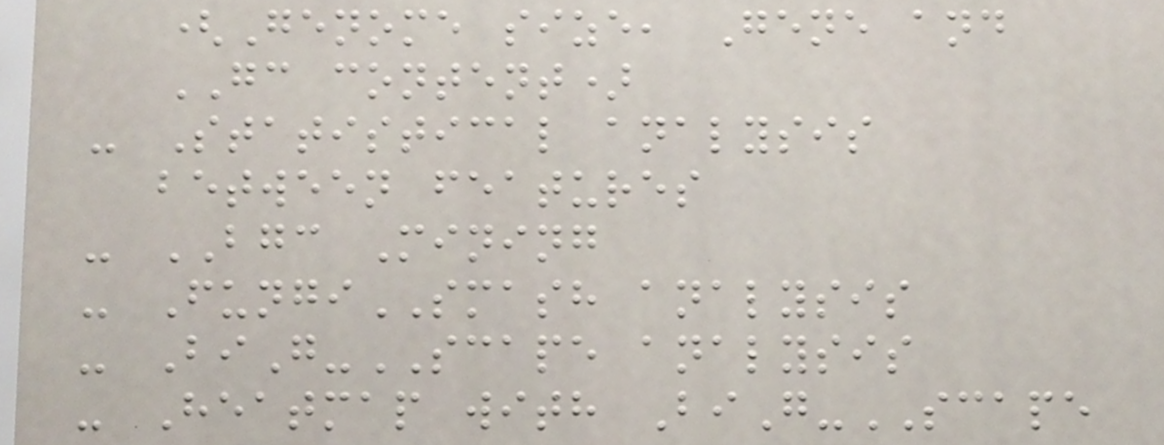(Genome size, Gene and
GC content)
- Statistical analysis
between features
- BGC Mining
- FungiSMASH analysis
- BiG-SCAPE analysis
- Heatmap with BiG-SCAPE
